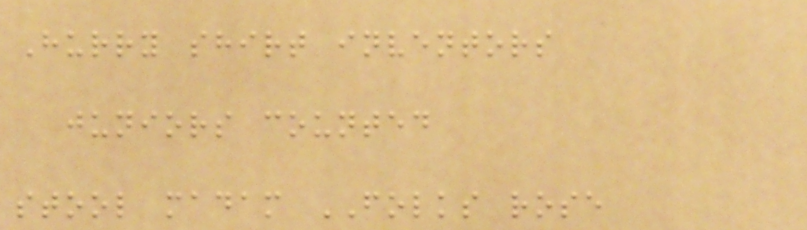Hurry shirt inventors
juniors counted
stool madam FOLKS rose
